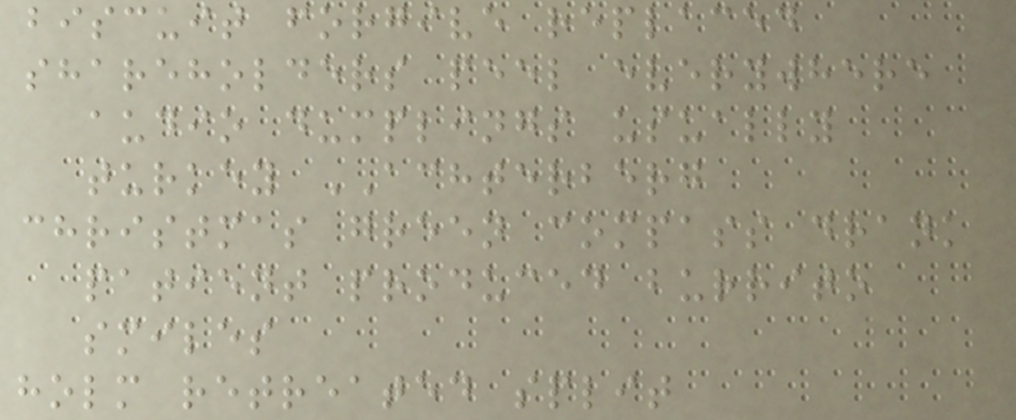biscuit forgive replaced
shareholders peel everywhere
audio dumplings usually
turkey ACHTERBERG
christmas green compass drank
patient produced burrito
smiles
holm retreated split
